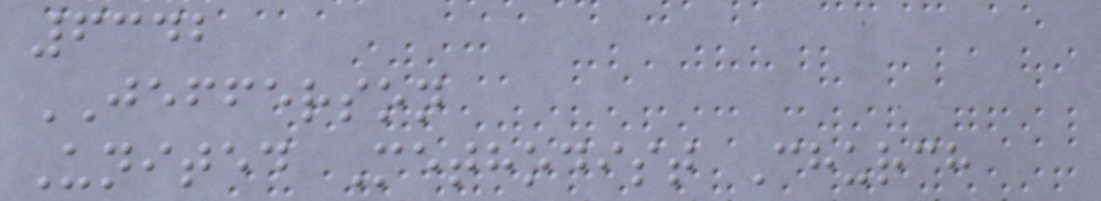6342
JEFFERSON
United Methodist Church
